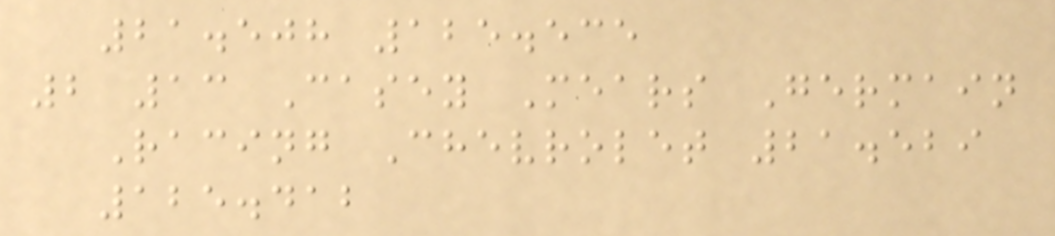21.508 125.535
2 13 Casey Mears Germain
Racing Chevrolet 21.529
125.412
